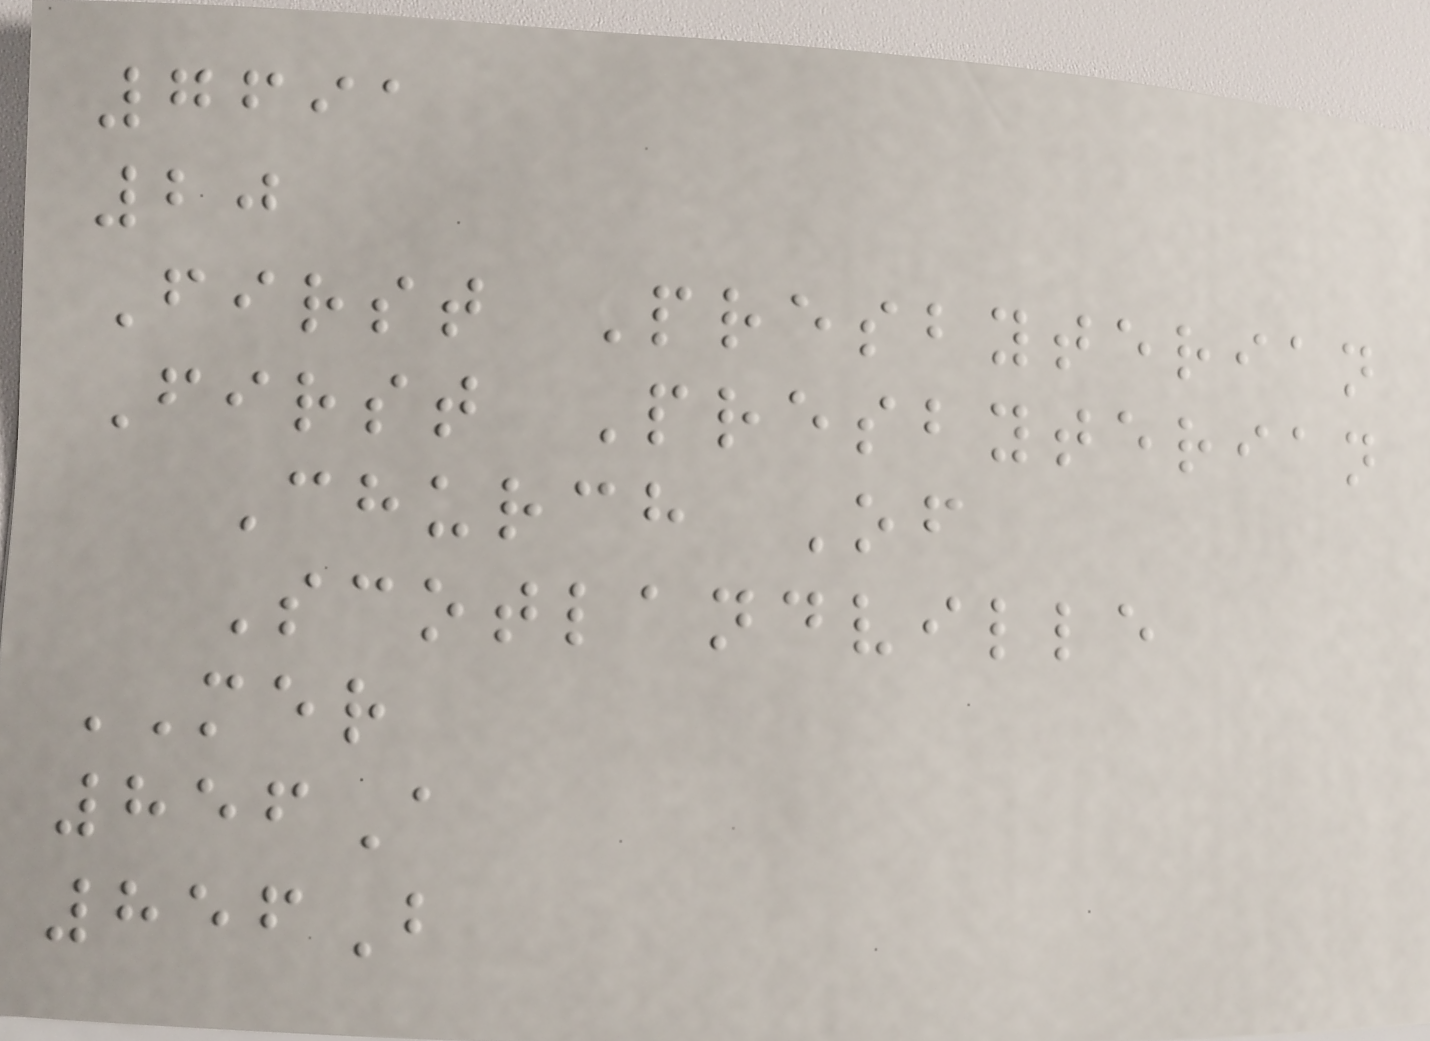7691
20
First Presbyterian
First Presbyterian
Church Of
Scotlandville
MER
856A
856B
